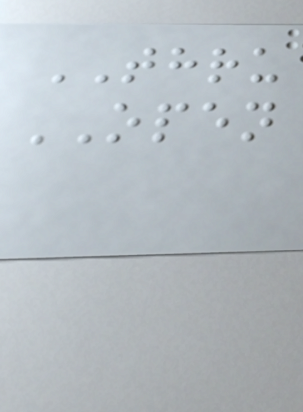THRU
OPEN
